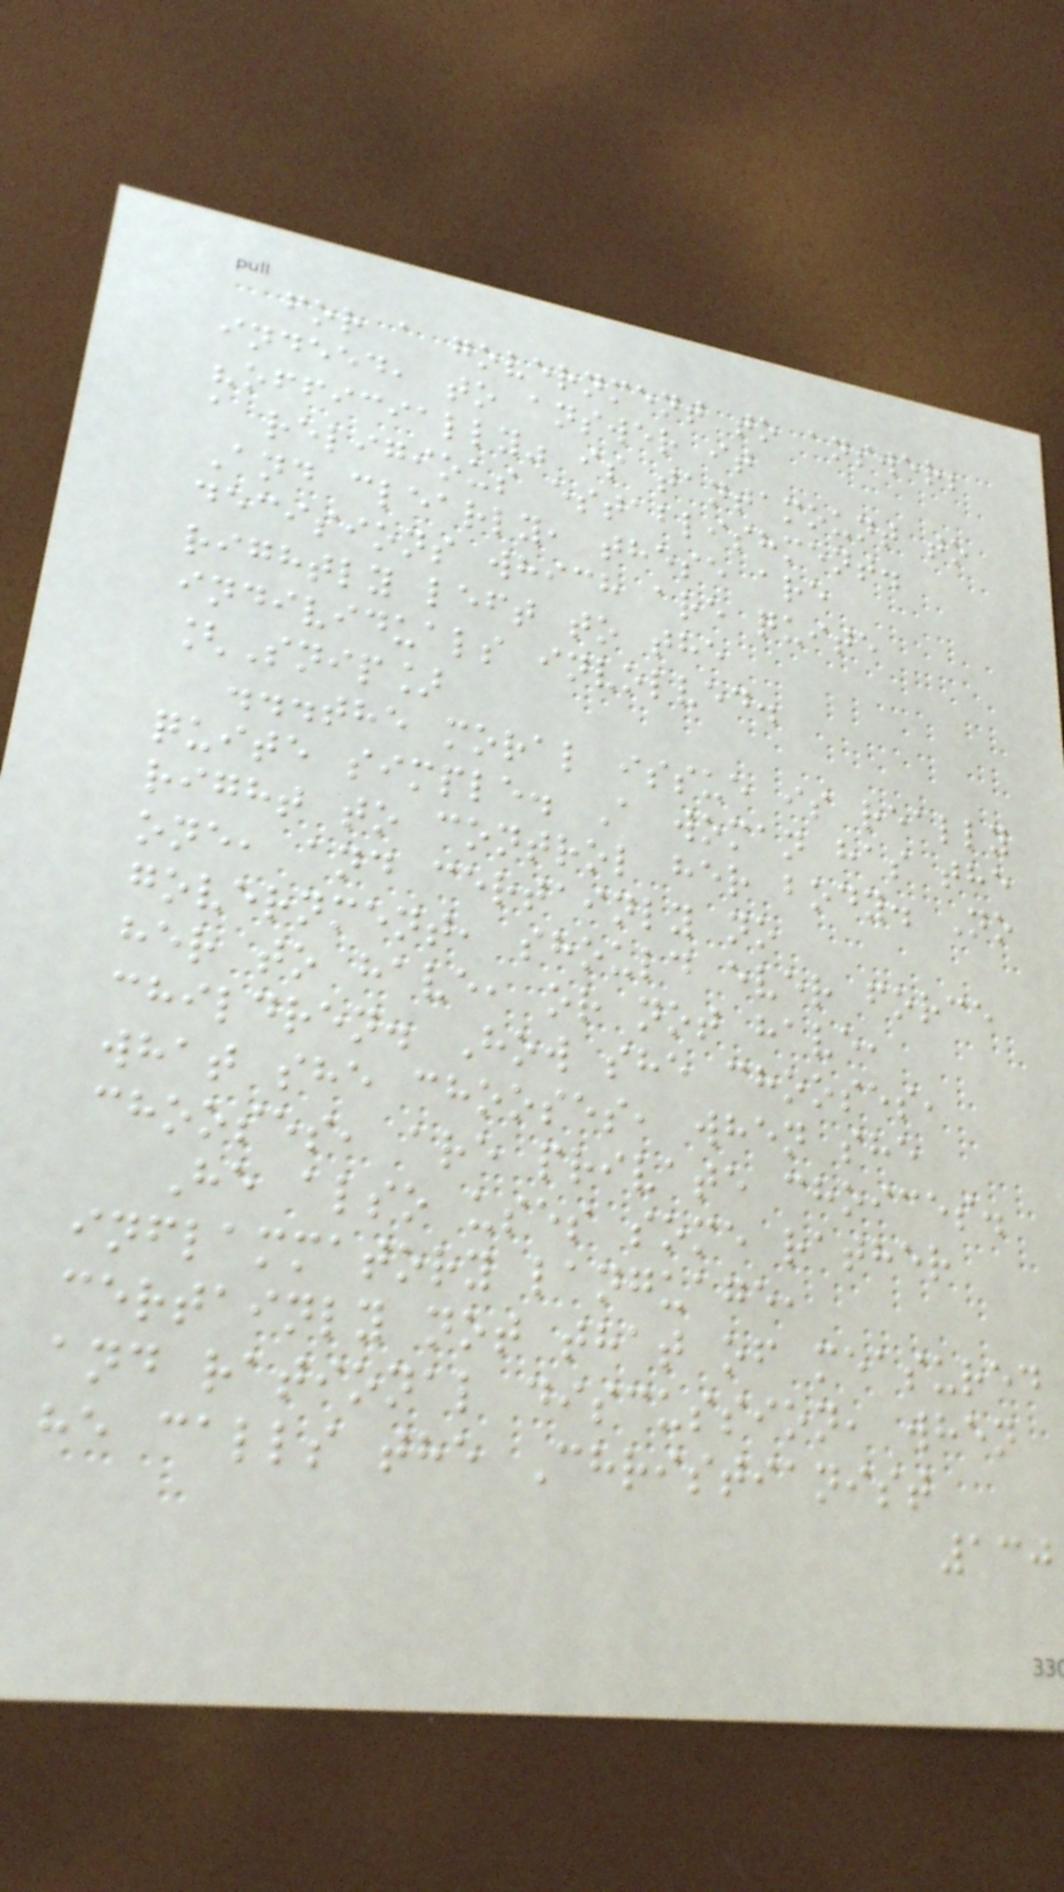for a government to answer;
indeed, to answer it
"officially" is tantamount to
a religious establishment.
And clearly, these are
decisions which are quite
rightly left to the
individuals involved.
[Snip]
...the moral issue is really
quite simple. A woman has the
right to control her body. No
one, and certainly no
government, should ever force
her to have, or not have,
children. How she chooses,
what she chooses, when she
chooses, are private choices.
He also uses some rather
inflammatory language,
certainly not that of measured
and rational discussion, when
he calls the Christianist
130
